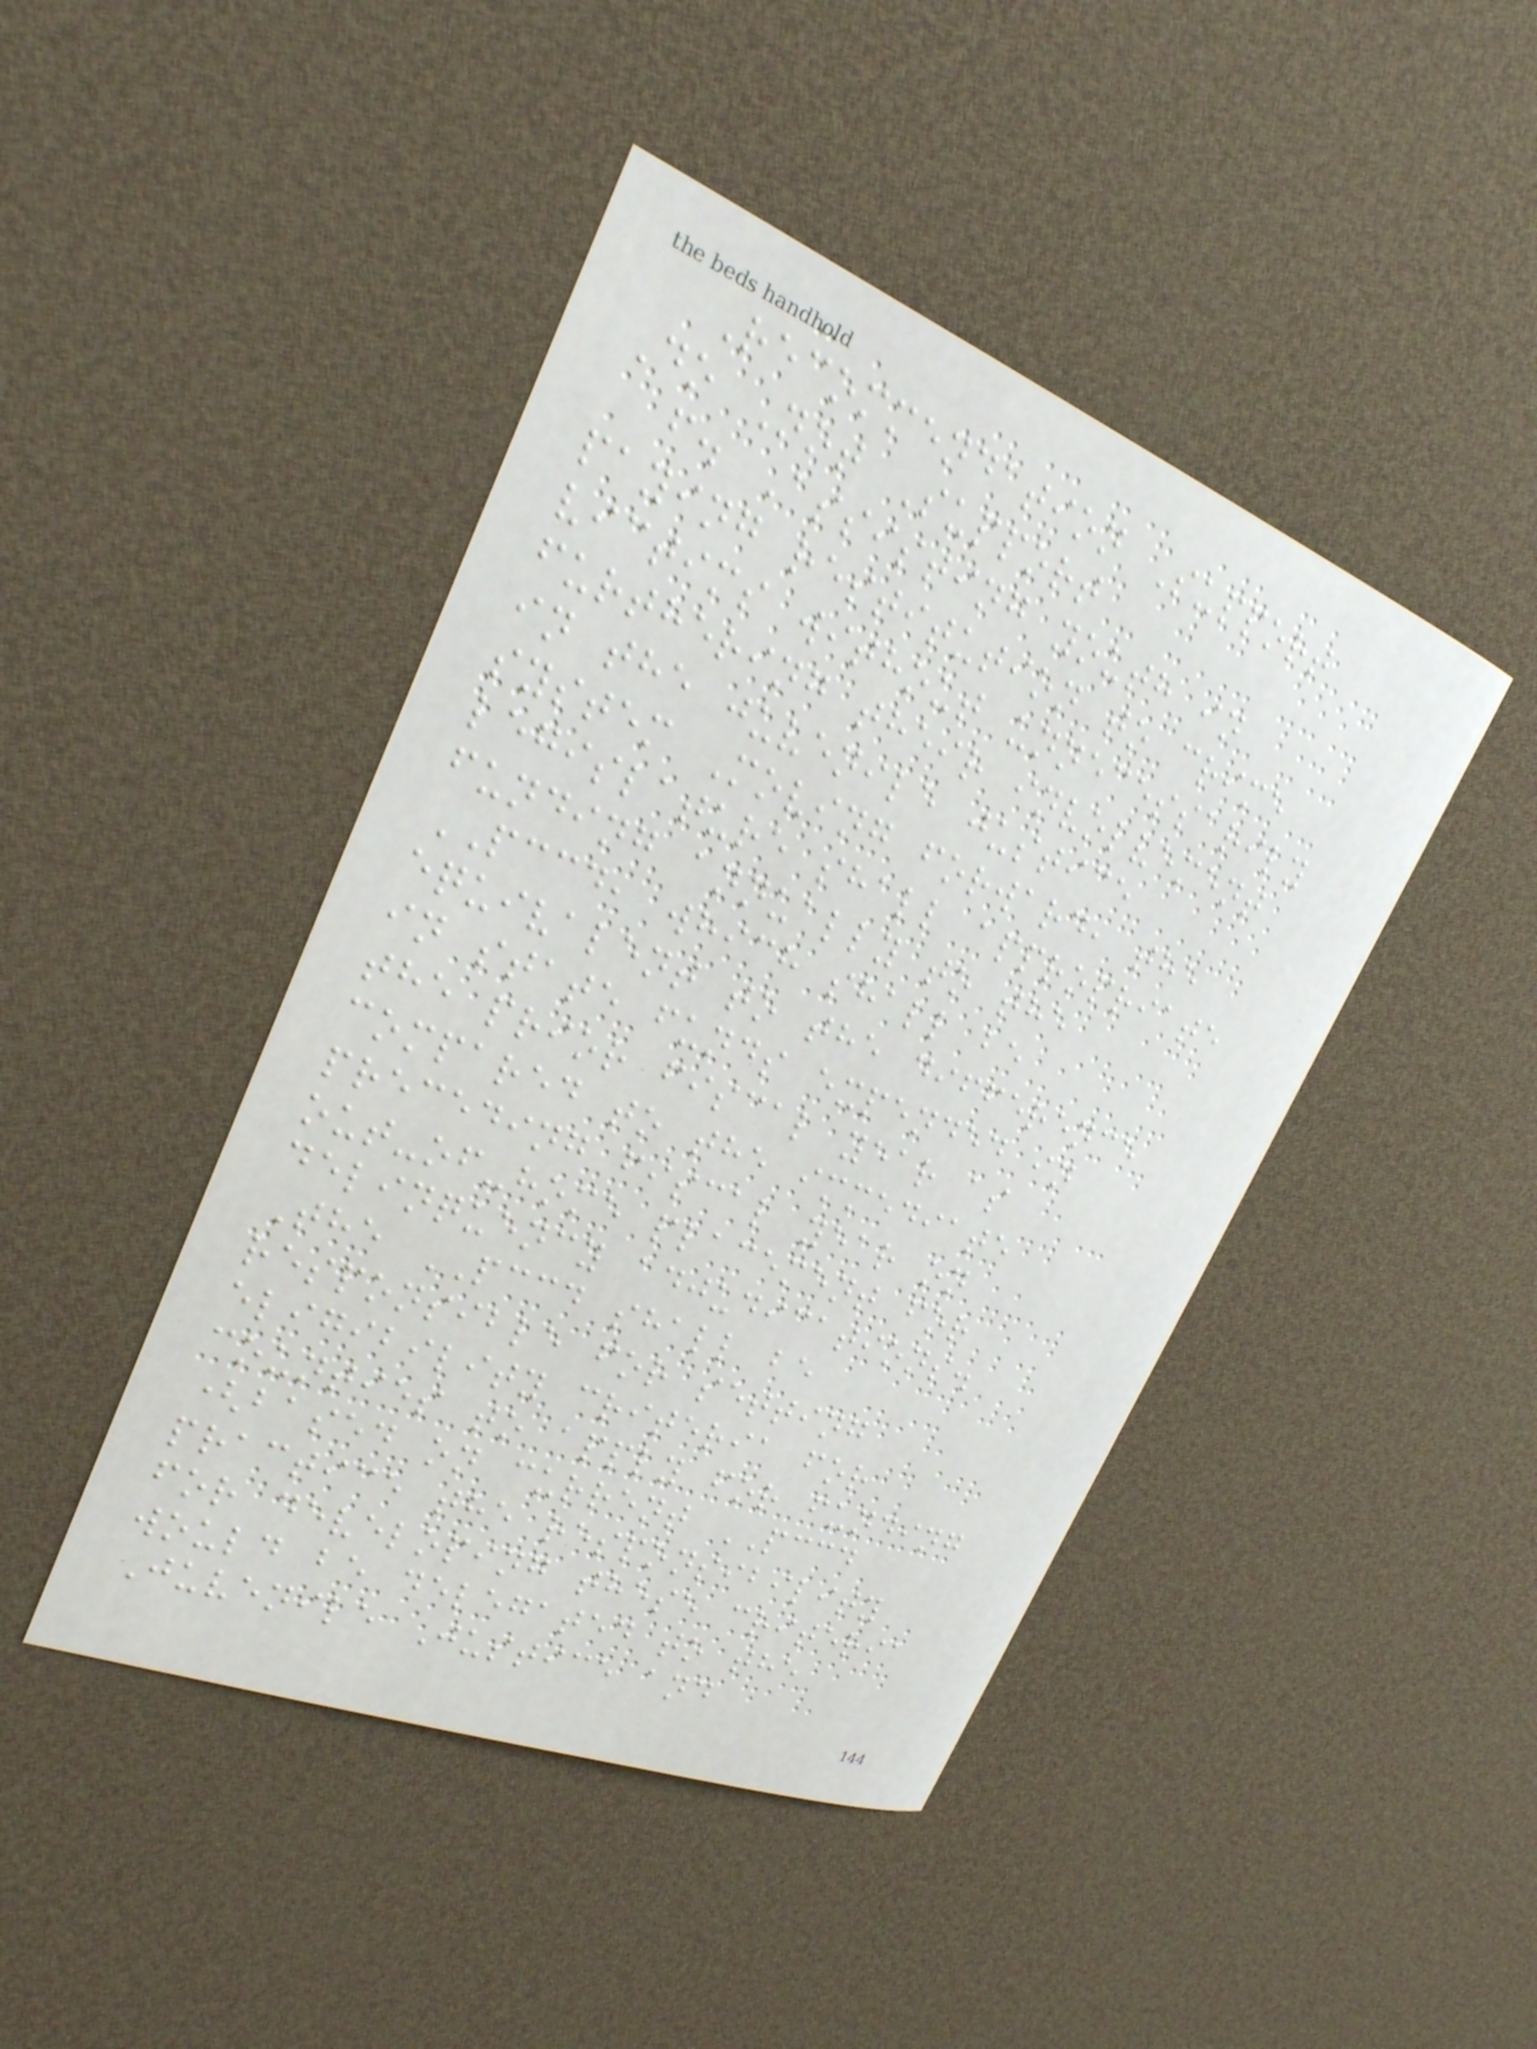Recommendation Support
Do Not Support
f. Assisting youth in
paying restitution to crime
victims without unnecessarily
furthering their involvement
in the juvenile justice
system Moving forward, the
legislature shall appropriate
funding annually to the
PCCD, which shall be
equivalent to the difference
in state funds expended in
the prior fiscal year as
compared to the immediate
preceding fiscal year on
out-of-home placement for
delinquency adjudications.
The PCCD shall be
responsible for setting
eligibility criteria for
counties to apply for funding
(based on current PCCD
practice the responsibility
for developing these criteria
would be delegated to the
Juvenile Justice and
